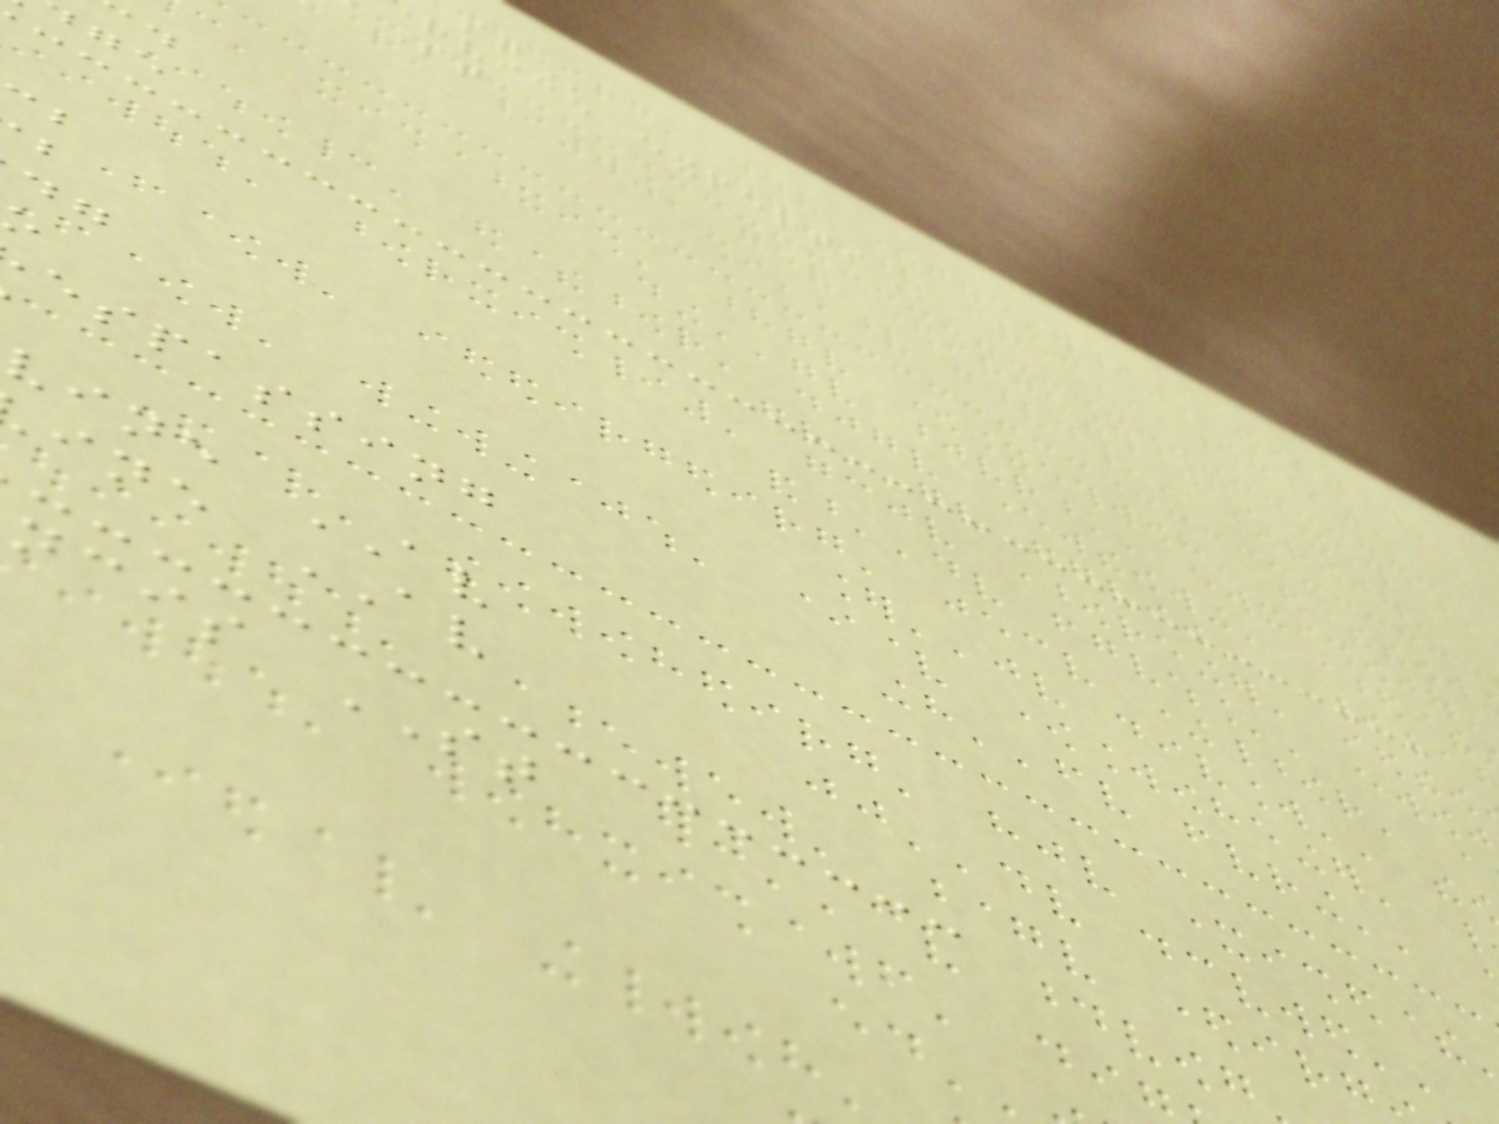espassing
vine AV
ine AV
ncis ST
